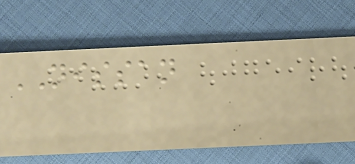NISSAN
